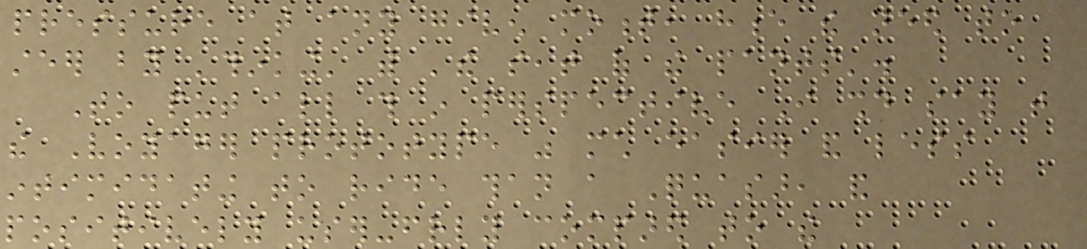pressure at any given moment, hence the need to
steer by 'thinking' with 'the seat of the pants'.
To put all this in perspective I should say that
the Voyager prototype was much easier and less
intimidating to ride than a Quasar, and
positively user-friendly compared to the
